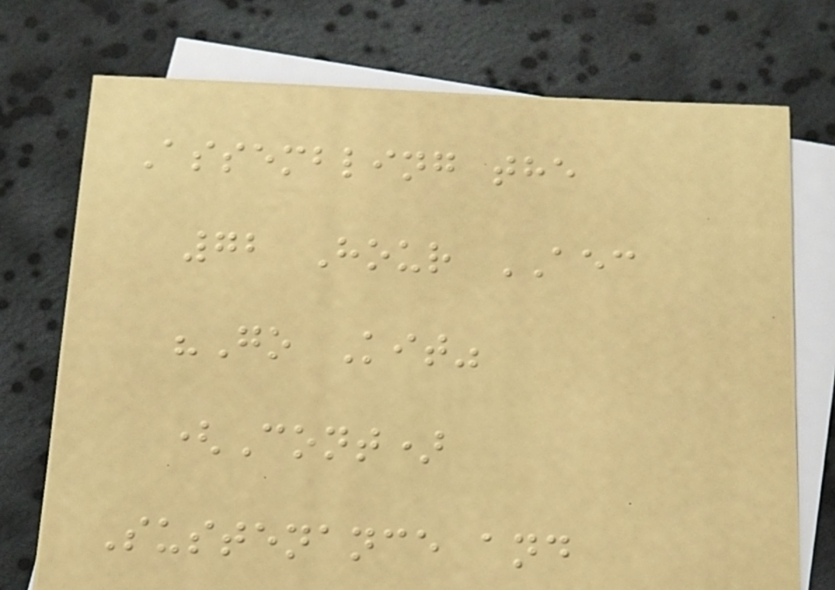Assembling the
72 Hour AEC
"Go Kit"
(Cont)
Sustenance and
